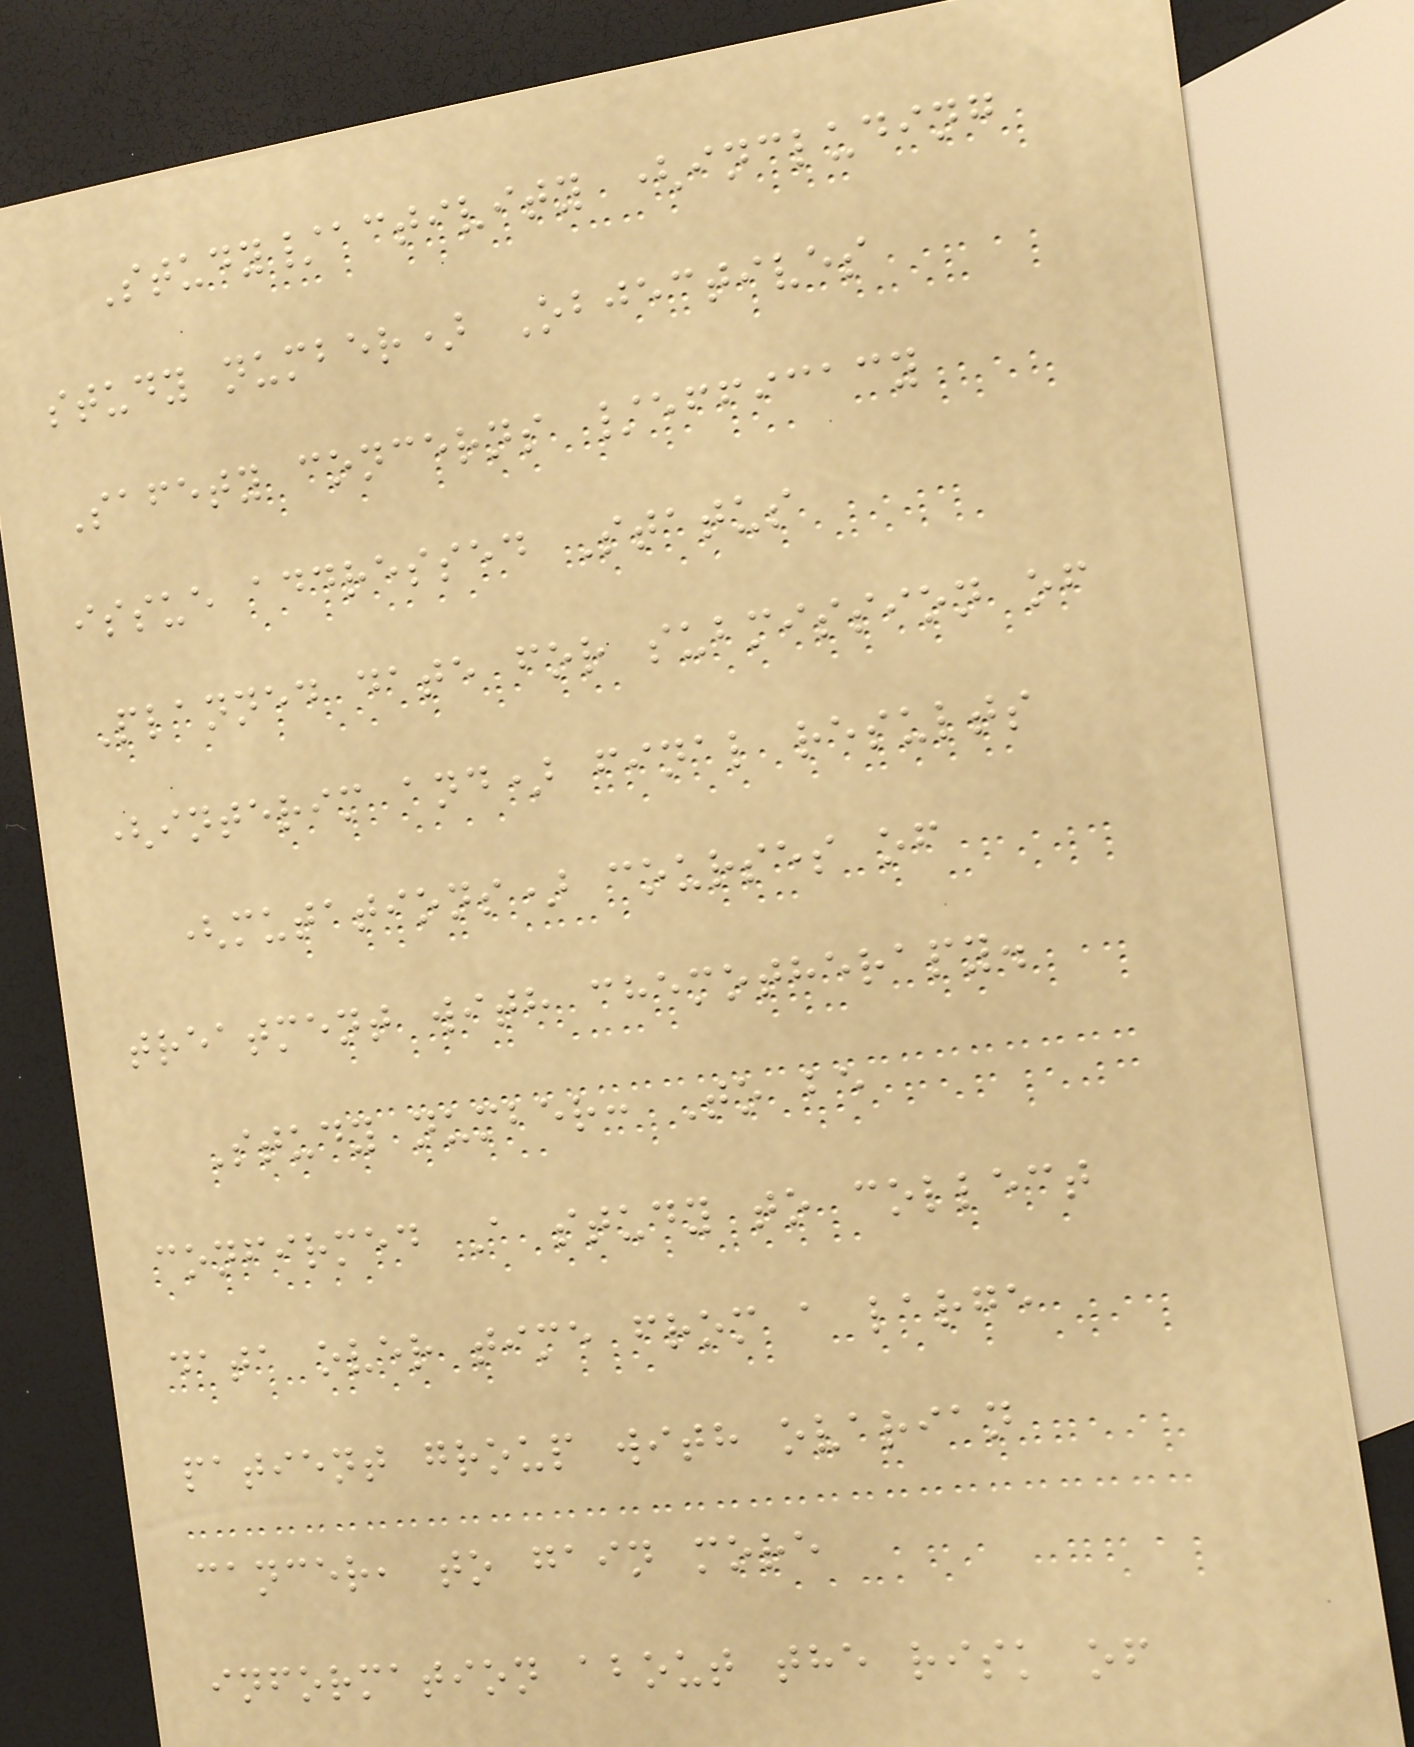Study/activity (including
study number) Objectives
Safety concerns /efficacy
issue addressed Status
Planned date for submission of
(interim and) final results
(mutations) courses of
treatment with chemotherapy.
Study number: To be
confirmed A study to collect
data over time from a large
patient group with ovarian
cancer, to gain more
information about the risk of
